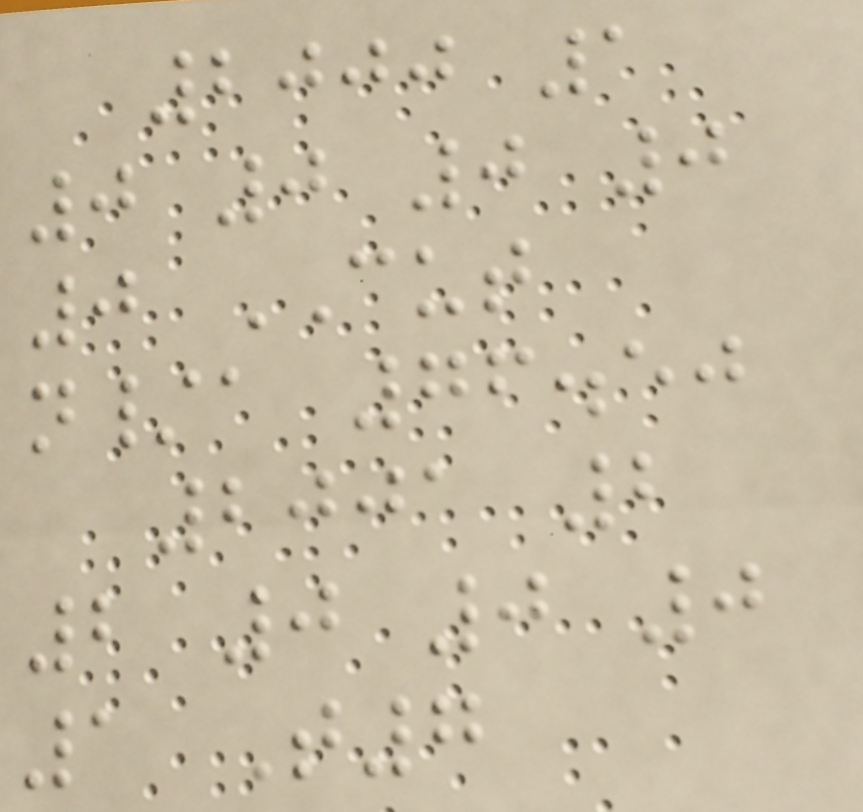2000 1
0 0 0 0
0 CUT
n/a 76.50
2001 2
2 0 0 0
1 T7
